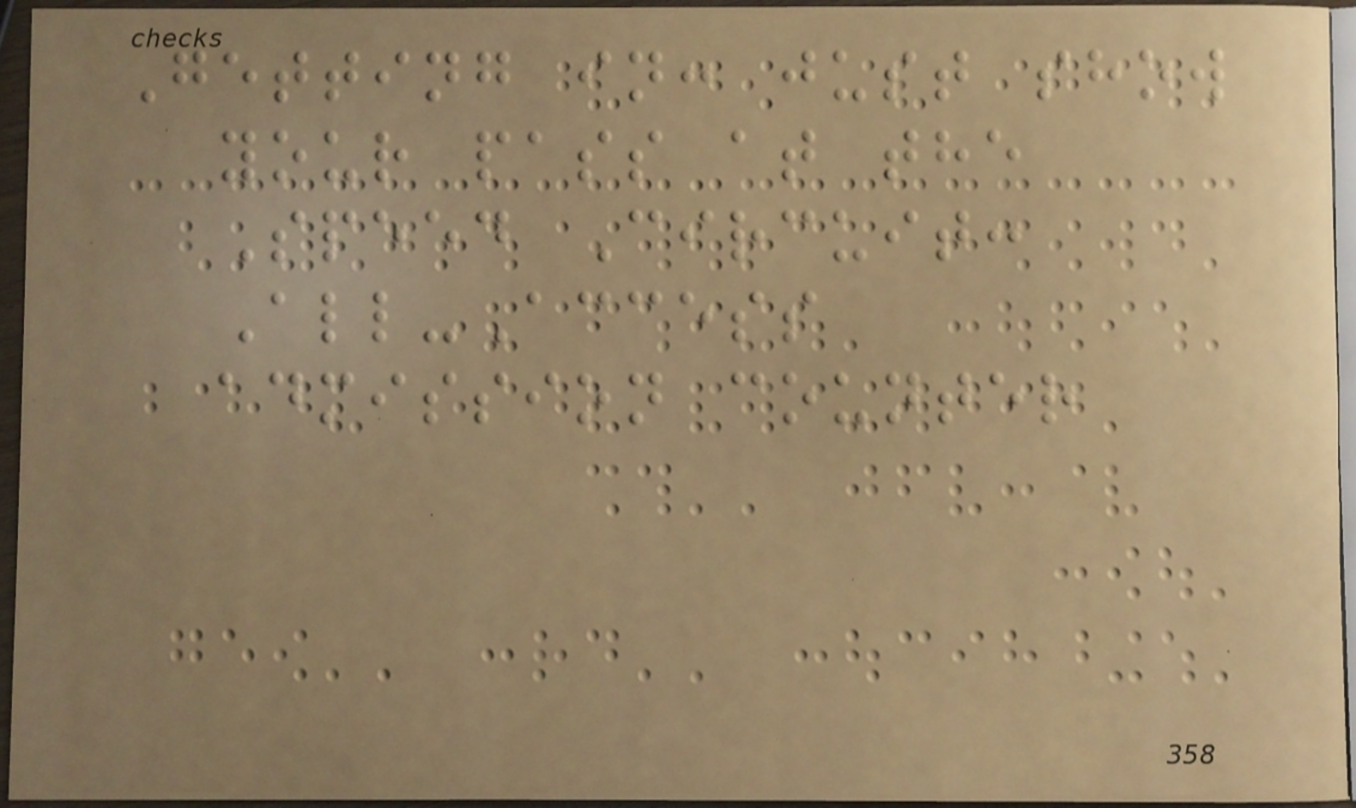Getting in: just show
your pass at the
Speed Circuit:
All-Access
admission counter
